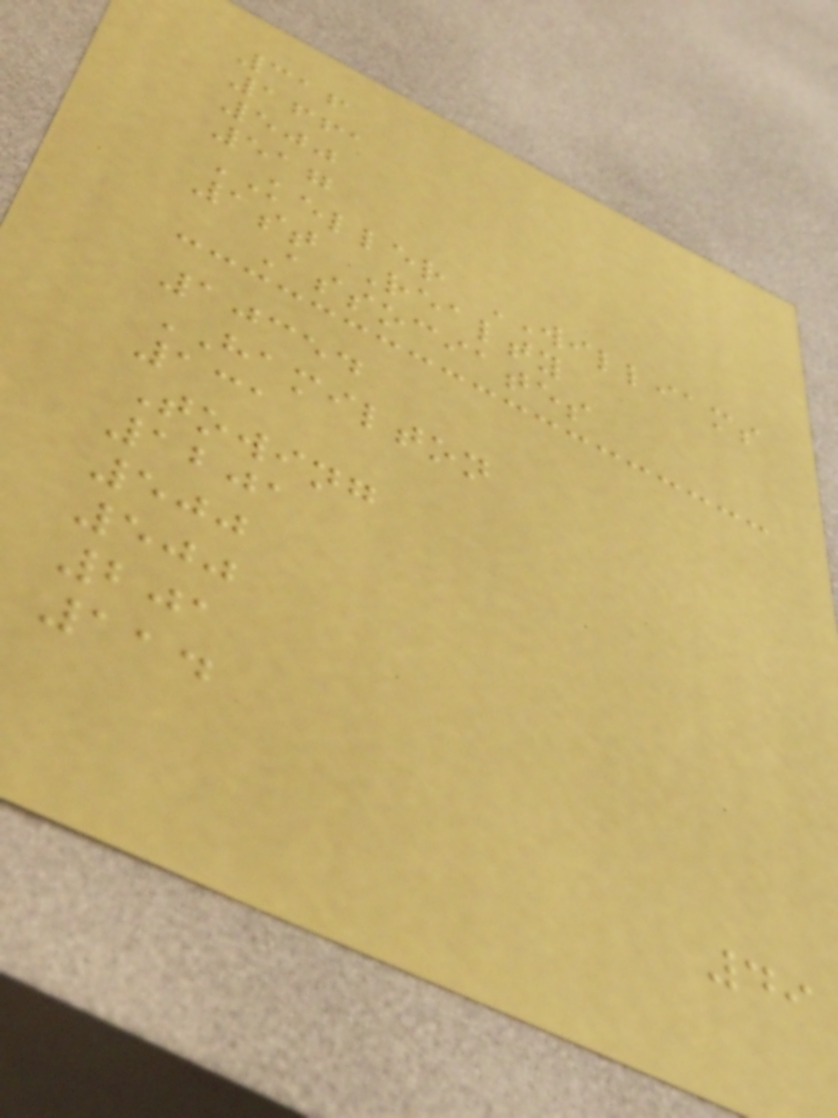316
1661
500
517
KELLER WILLIAMS
1st Realty
Associates
10354
HAMILTON
131
Towing
1201
500
500
201
114
49
